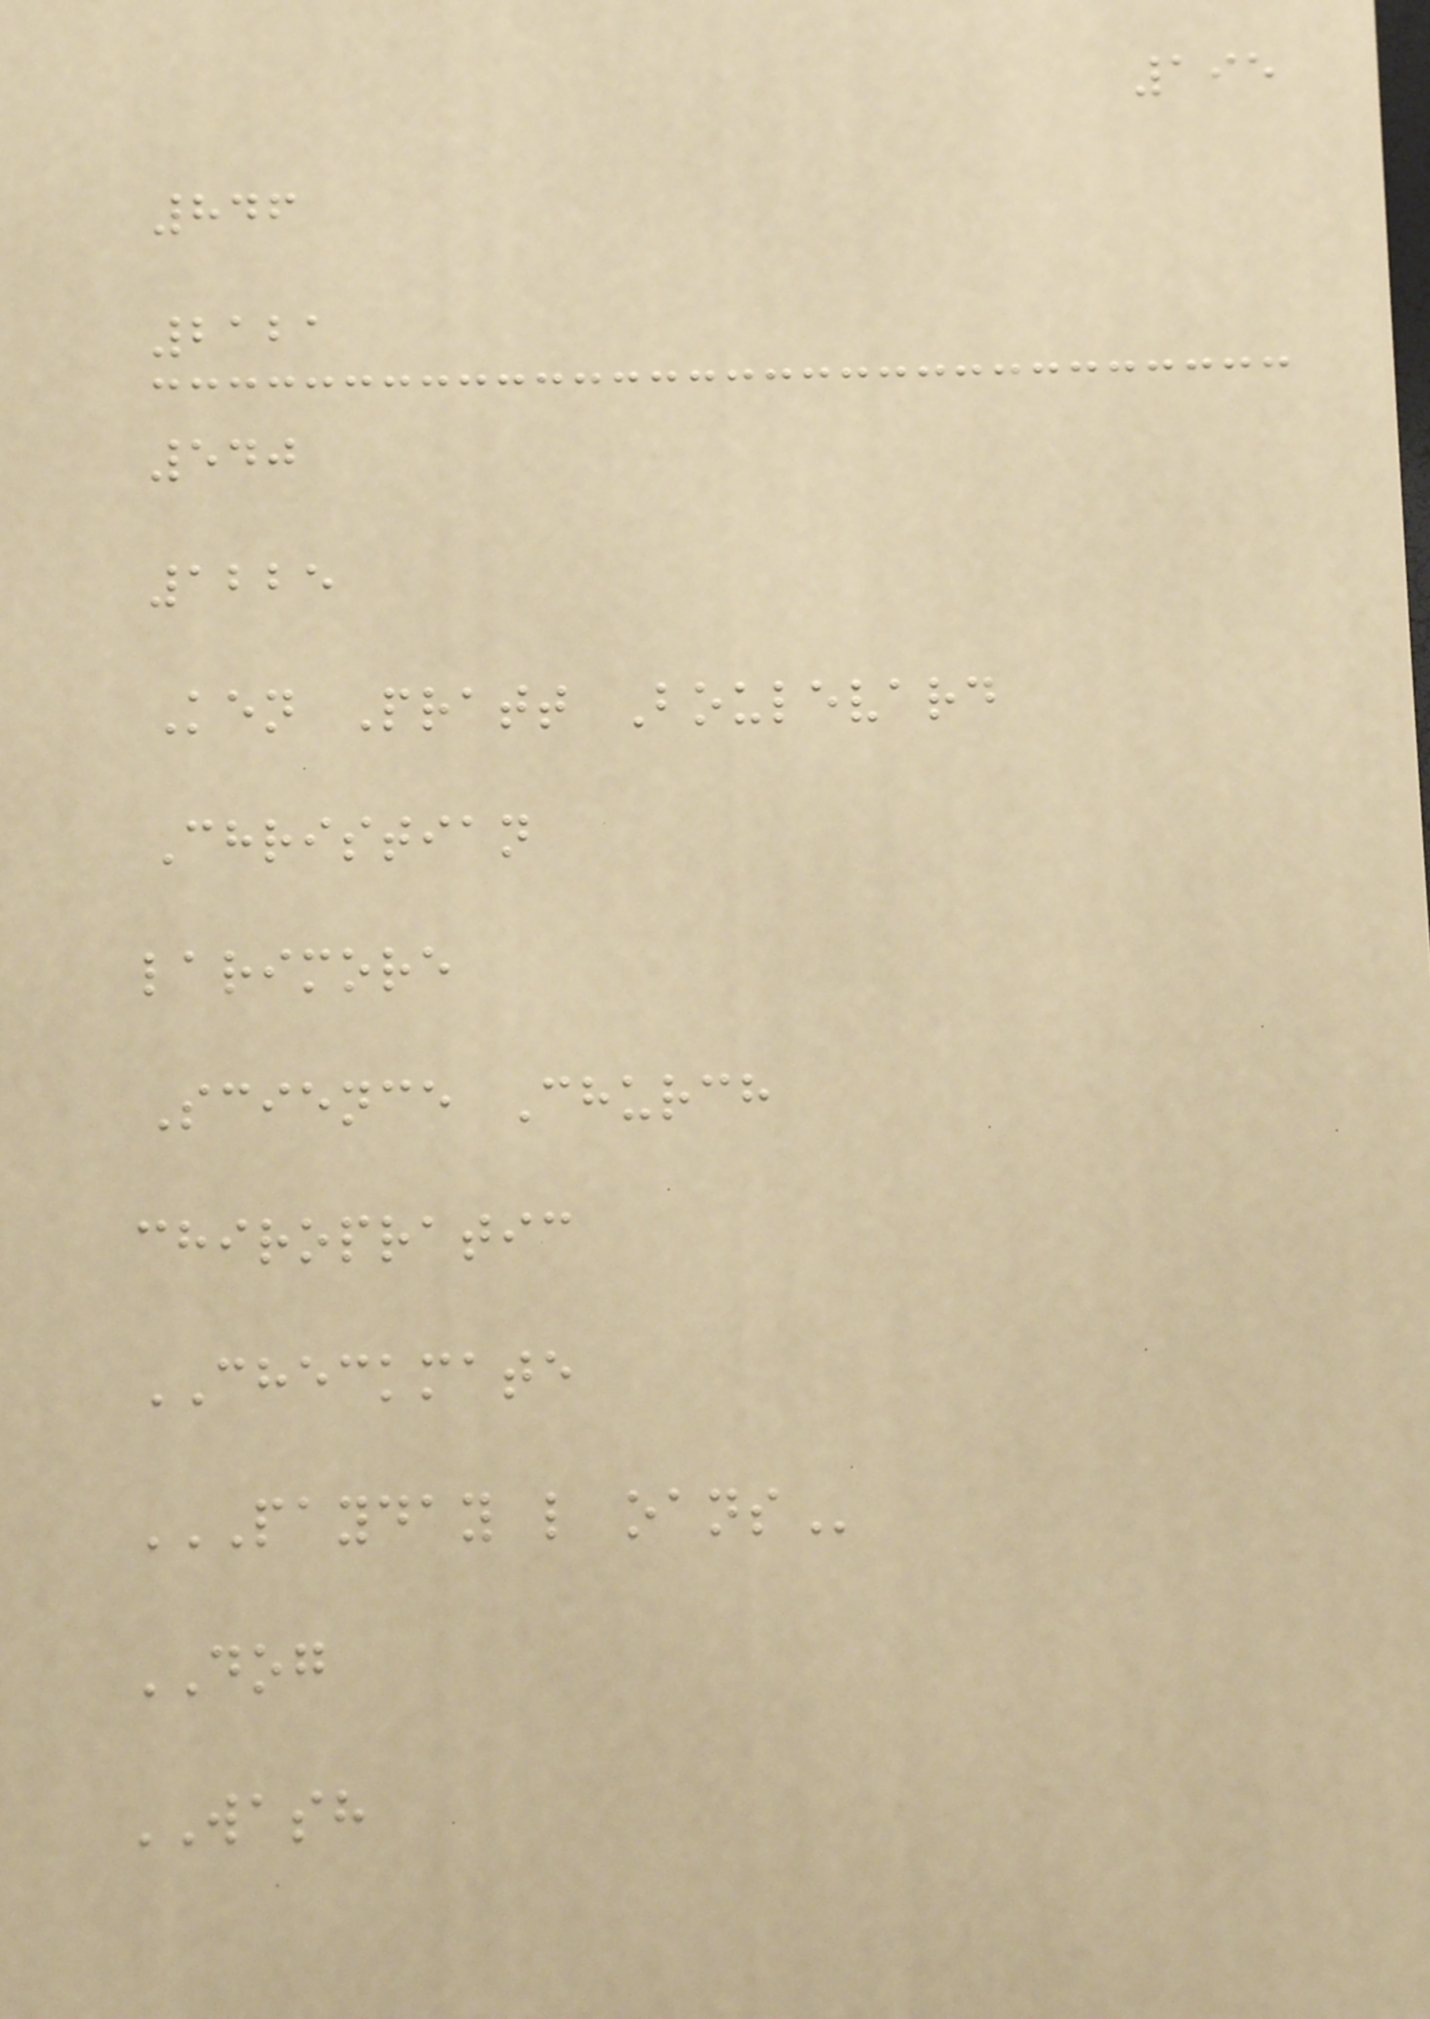195
846
2121
540
1225
Ken Pratt Boulevard
Christian
larimore
Science Church
chiropratic
CHECKMATE
PAYDAY L OANS
DOG
WASH
